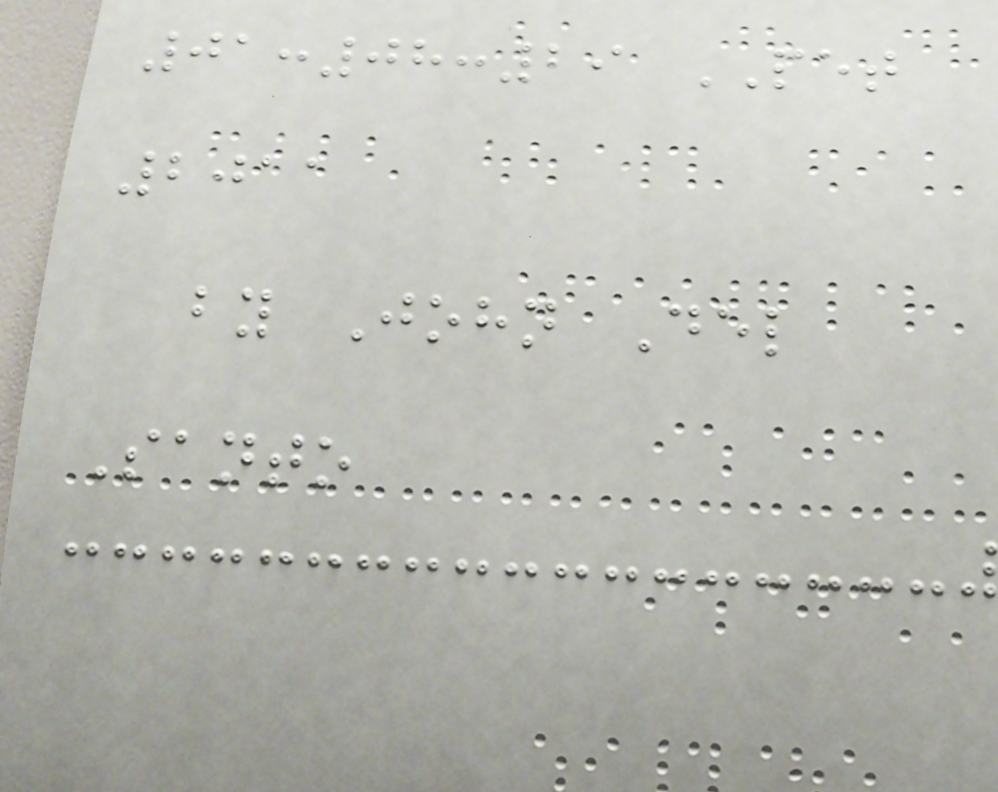01:08:29 PET
2011
by John Del
Santo
